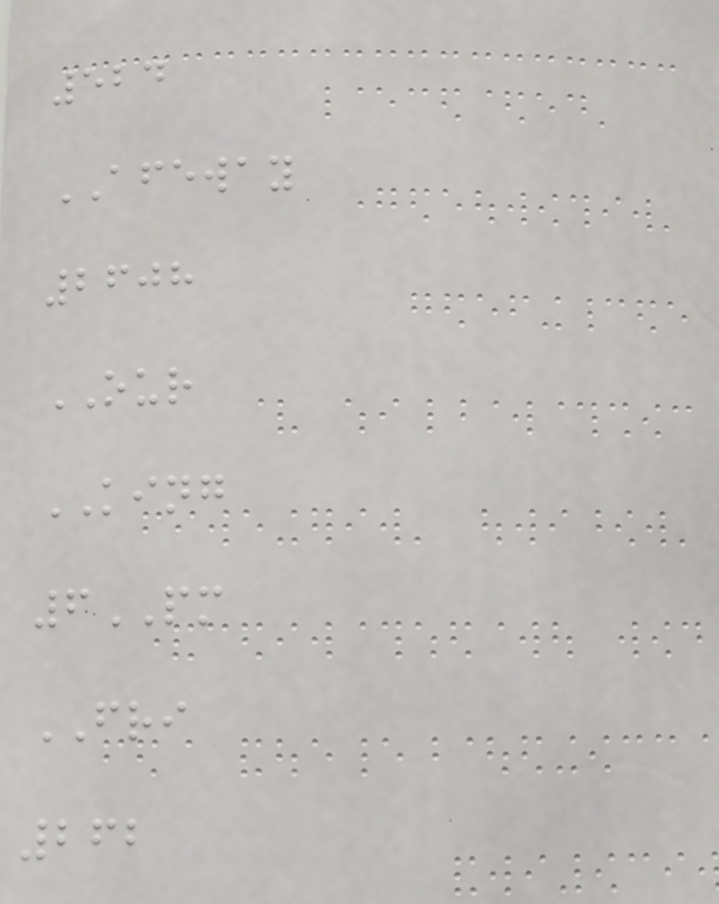524
AFEWAY
2608
OUR
KING
6PM
FRI
262
